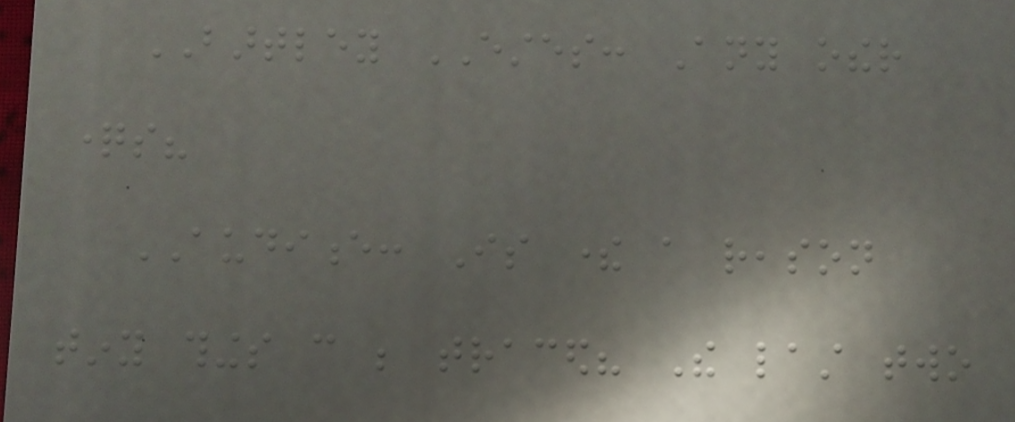BARTLEY ESTES: Any other
questions?
AUDIENCE: Is there a reason
tiny things can be traced? The last two
